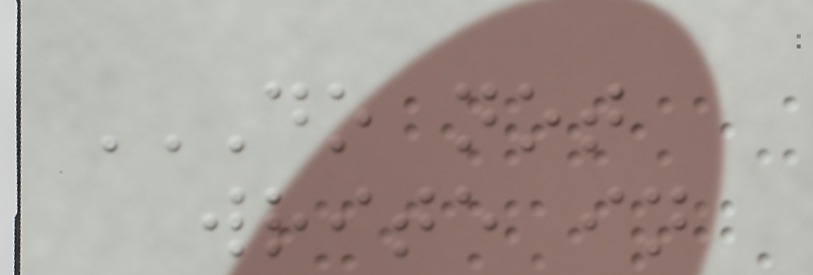DO NOT
WRITE IN
